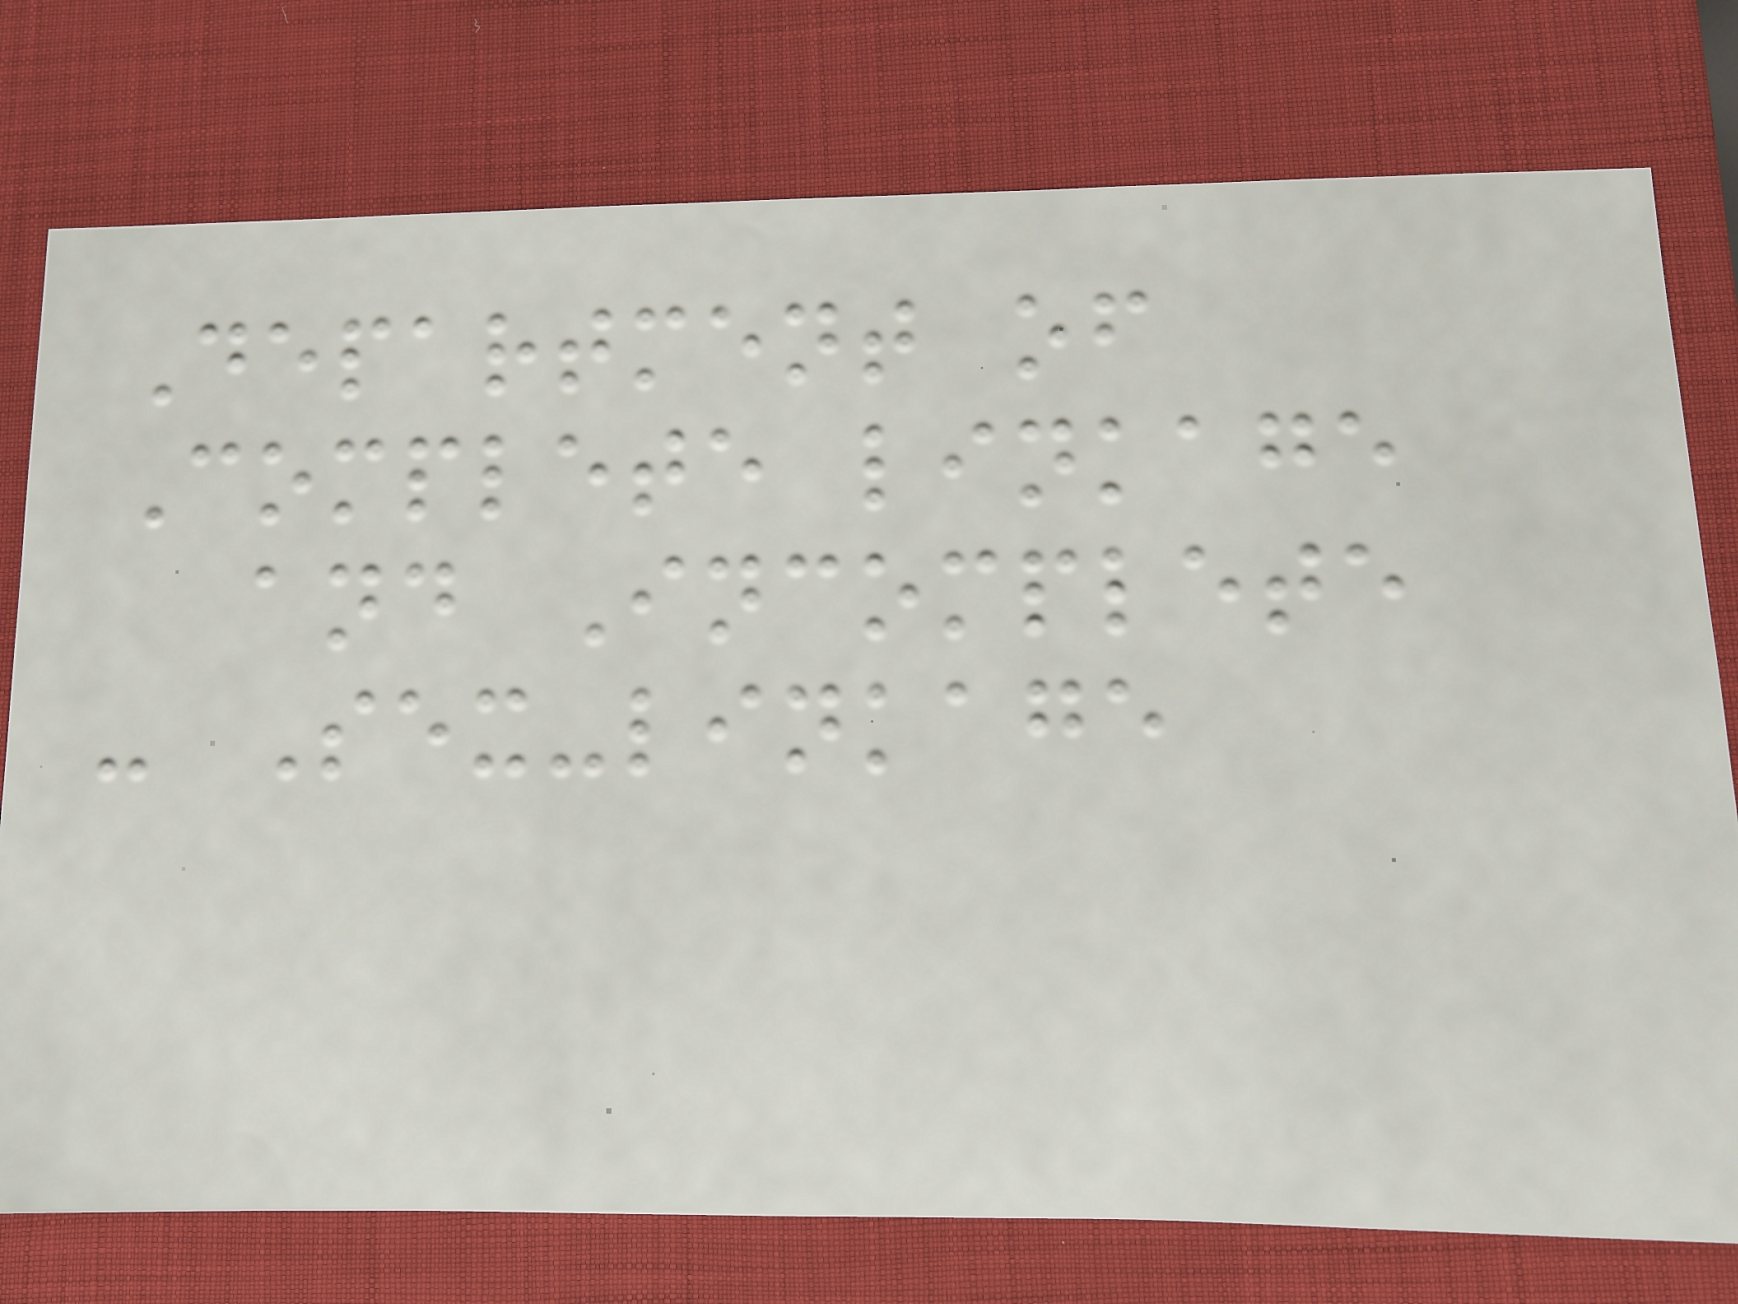Department of
Complete linkage
and Incomplete
- Sex-linkage
